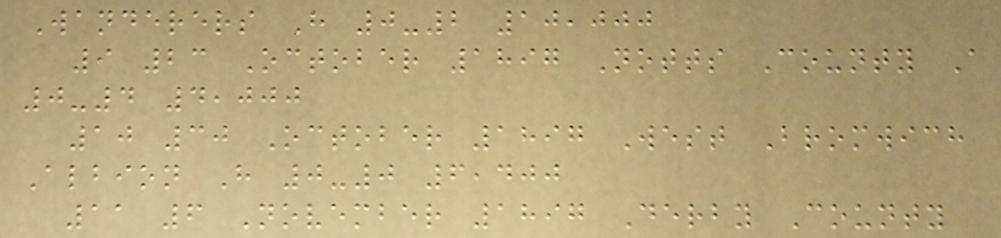Wanderers H 0-2 10,000
9 23 October 1897 Notts County A
0-4 4,000
10 30 October 1897 West Bromwich
Albion H 0-0 6,400
11 6 November 1897 Derby County
